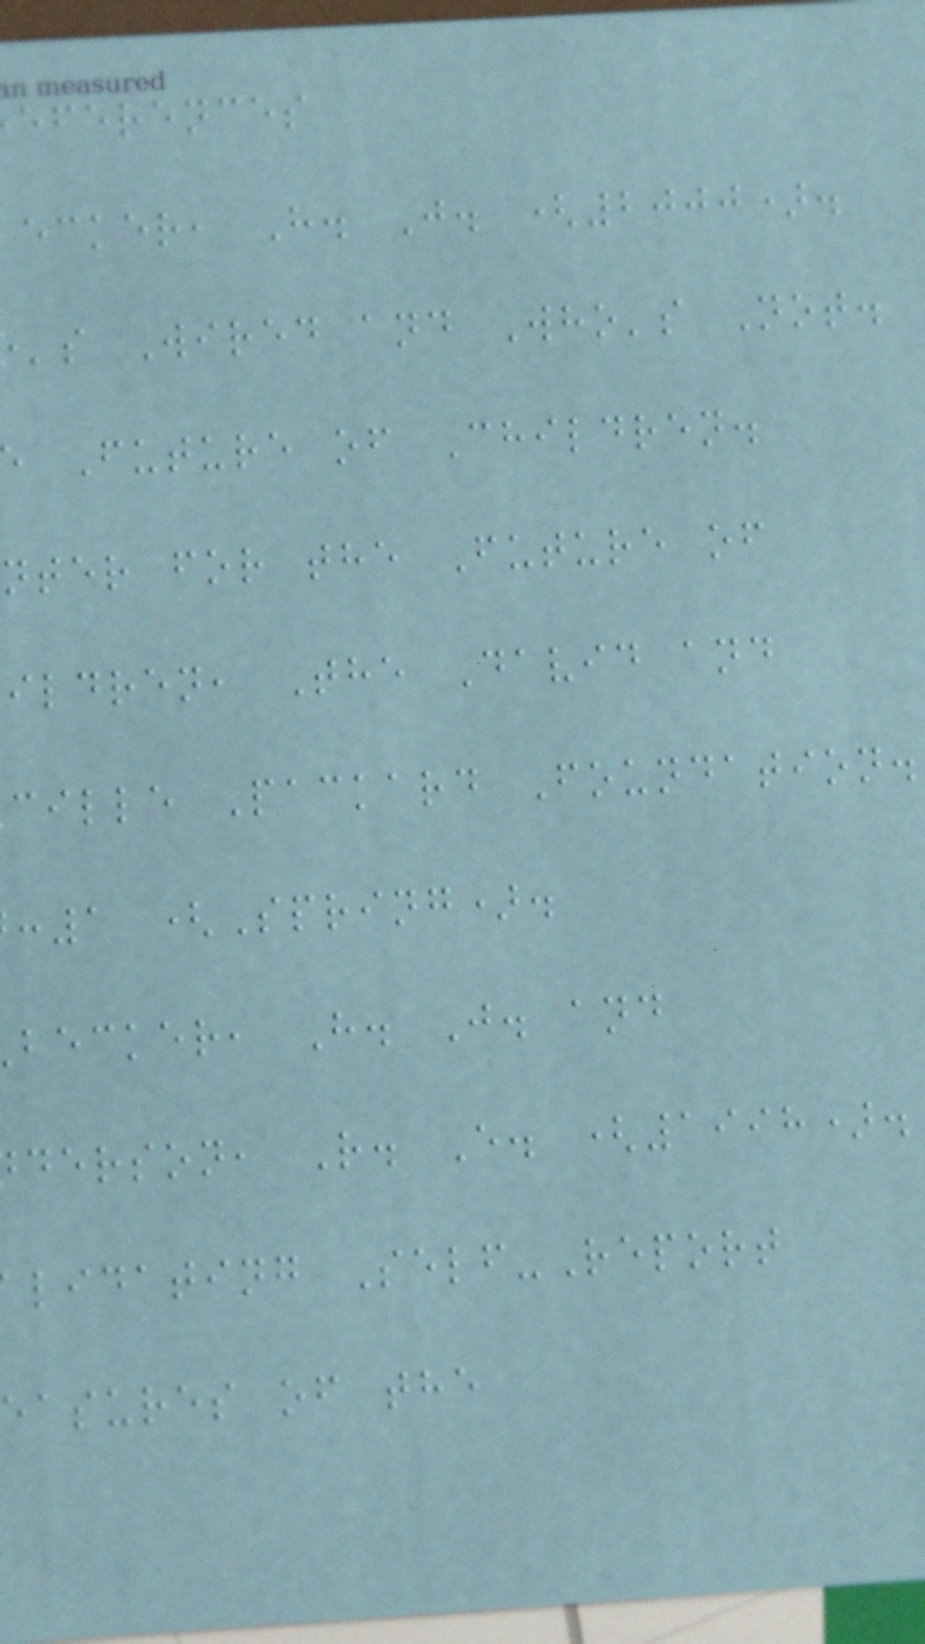eferences
ecker, H. J. (2000).
's Wired and Who's Not.
Future of Children.
nter for the Future of
ildren, The David and
cille Packard Foundation.
:1 (Spring).
becker, H. J. and
derson, R. E. (1998).
lidating Self-Report
easures of the
